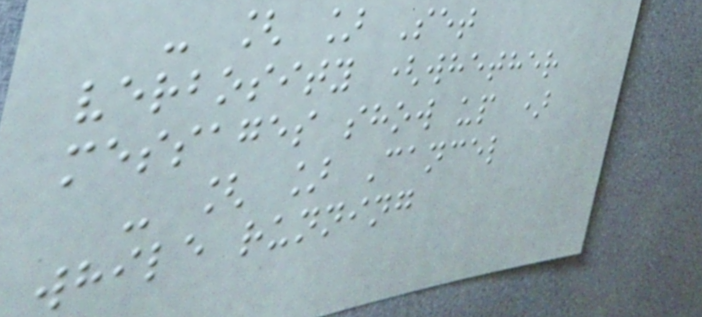- [ ] Set
verbosity (whether
messages show up )
- [ ] Cancel
while running
